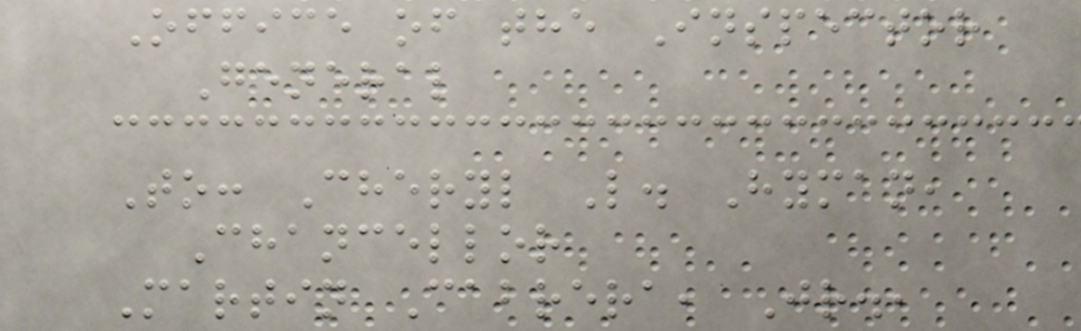Office of the Inspector
General
To: Cheryl L. Hyman,
Chancellor
Martin Cabrera, Jr.,
